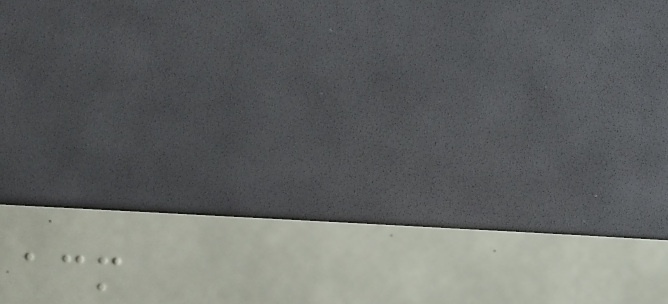acm
